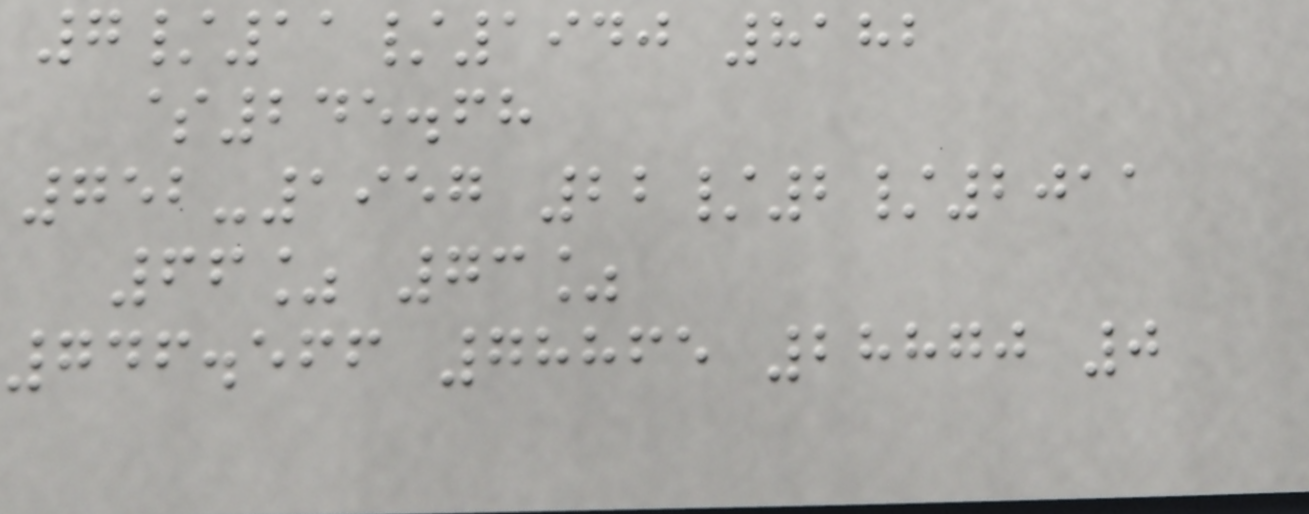7/11/1940 8182
$245.68
752-1957 22/2/2011
66% 73%
746.566 78865 28870 0
